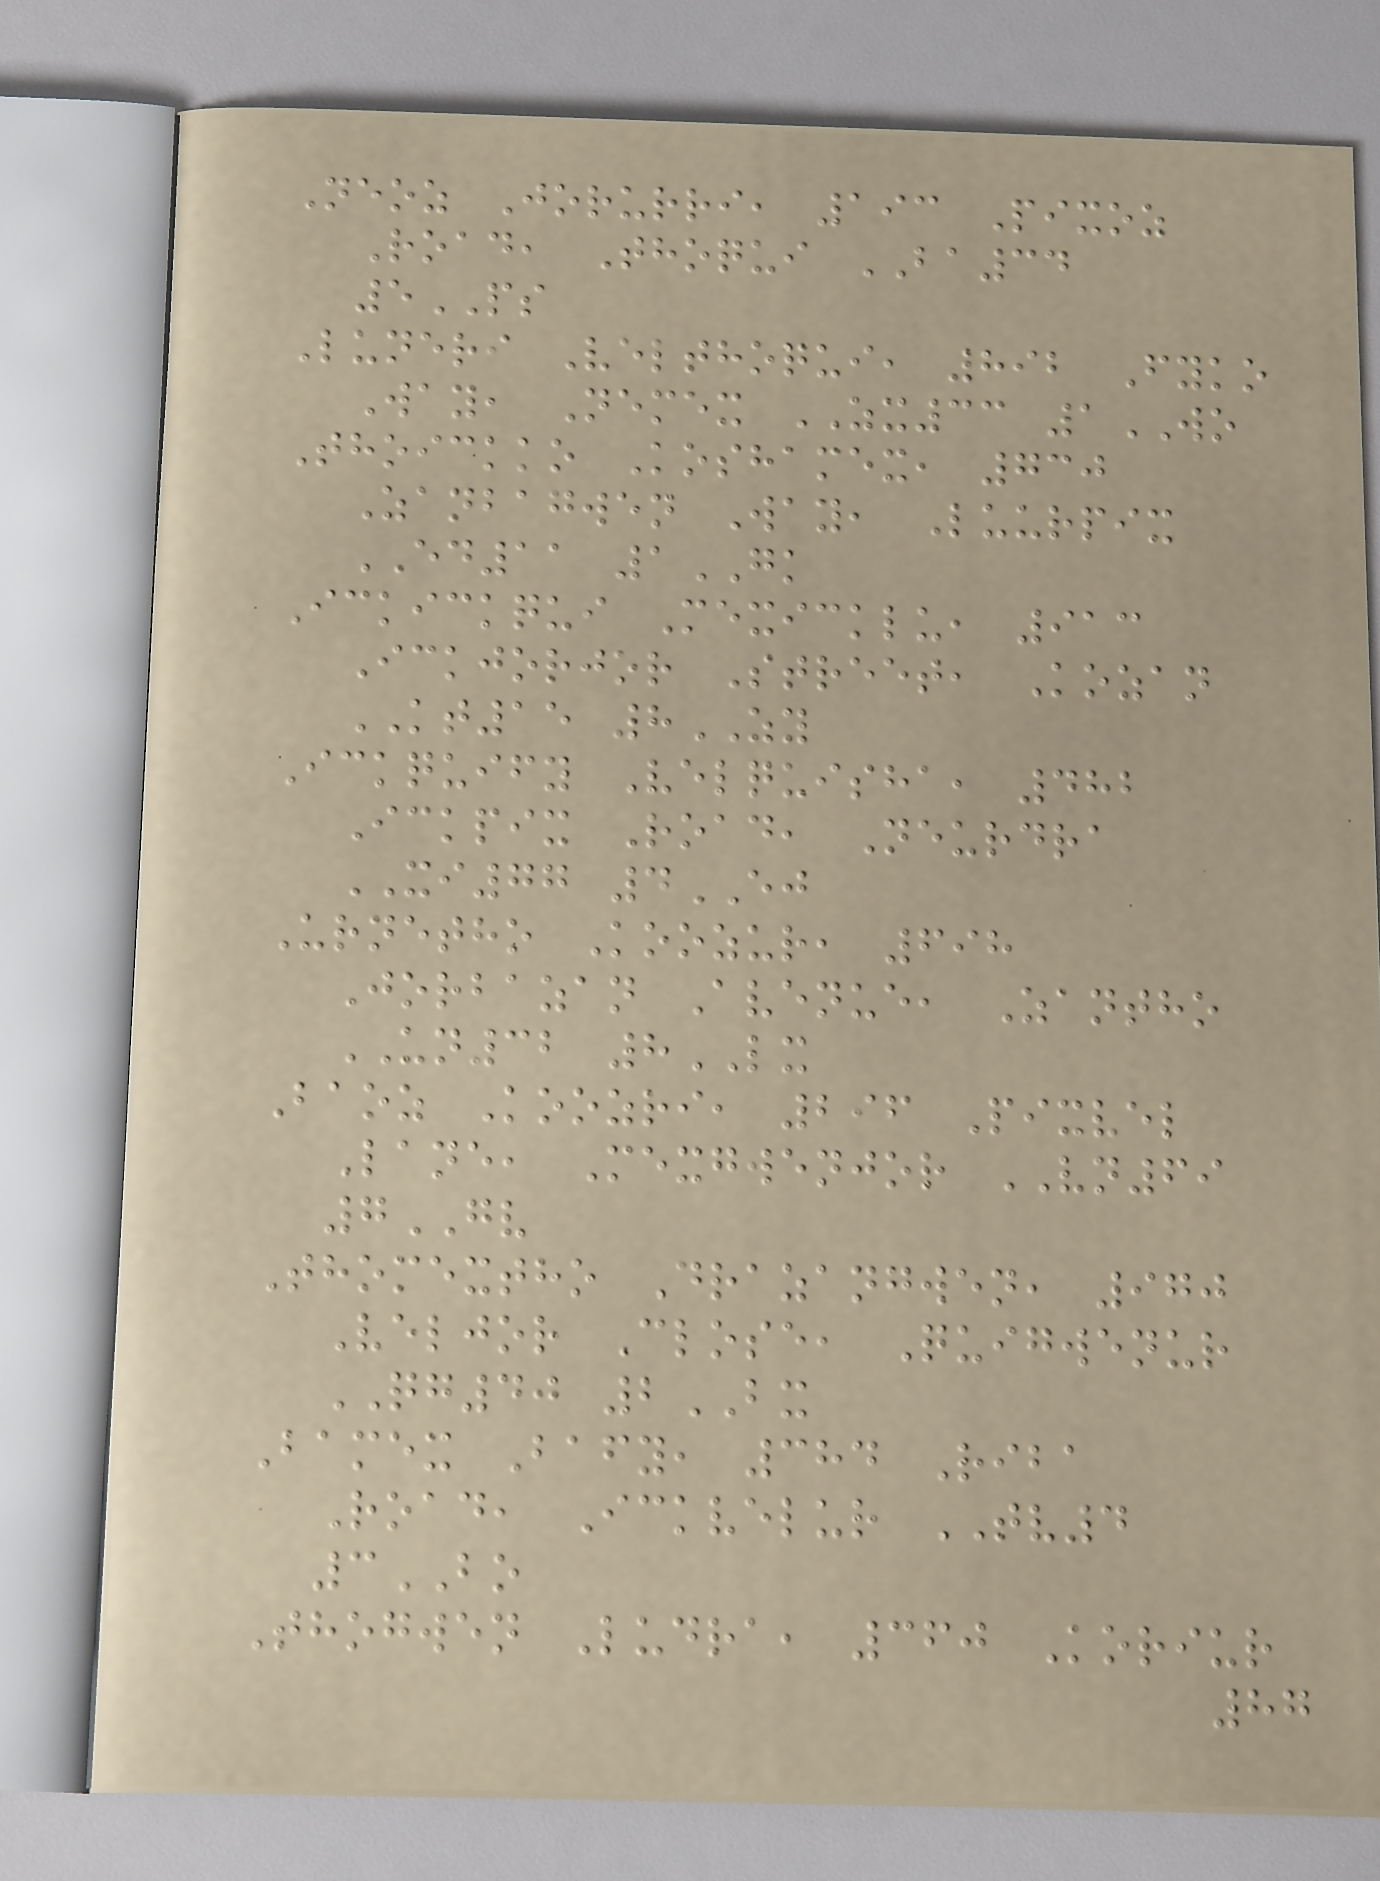Neoz Jorurri, 193 Pixoz
Road, Thoqui BA34
5PS
Luneri Velthoqui, 892 Fyko
Way, Nemex ZX33 1WO
Thoickko Koshamex, 730
Zanbagwen Way, Luurpix
ED11 1GK
Ickickqui Mexicklu, 913
Ickjorjor Street, Kozan
KT15 8ZY
Ickquify Velquisha, 482
Ickpix Road, Neurdra
XI77 4EJ
Urnetho Koozur, 698
Jorbazan Avenue, Zantho
UN32 8LX
Baoz Koozri, 296 Pixvel
Lane, Mexgwenjor VN69
7GV
Thomextho Drazangwen, 970
Veljor Close, Quigwenur
QG40 2BX
Bamex Bafy, 384 Riba
Road, Ickvelur TV4
3BO
Thogwen Ludra, 360 Koriur
87
